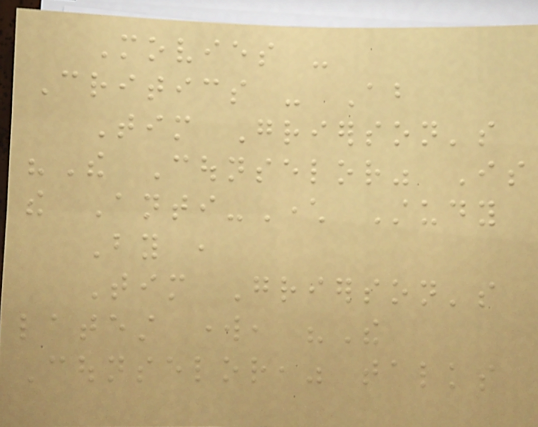Movies -
Critics - About
Tim Grierson's
"The Counselor" Is
the Anti-Character Study
By ,
Tim Grierson's
latest work, "The
Counselor," talks
